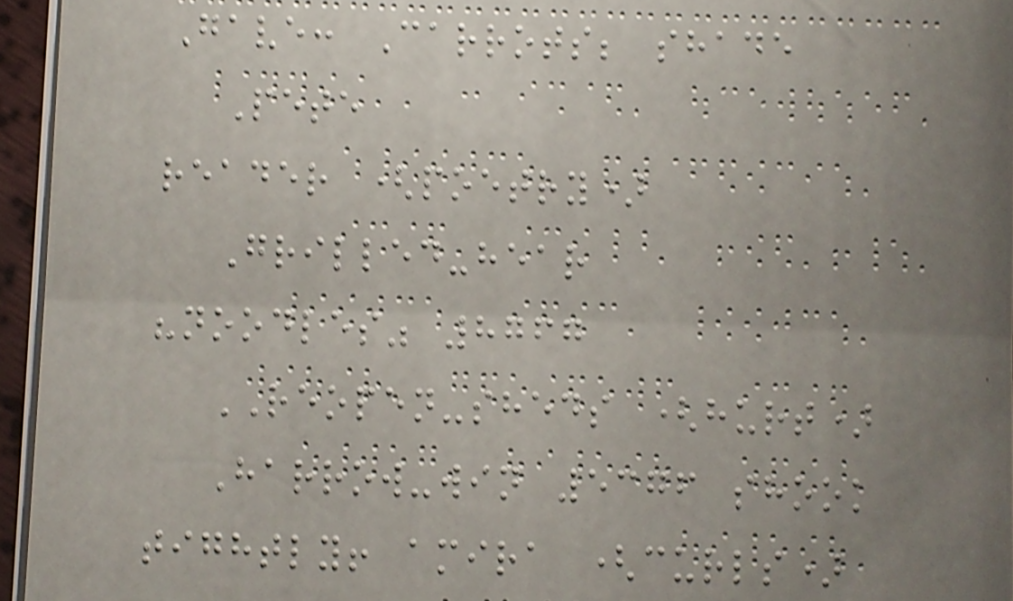Gave: Carrots; shade
Pete
reader (poetry)
Grilled-hear
"noodles" 8767
REOPEN-sheds (hurt)
Harrow-win 5376 shook
tightly! amira (curls)
